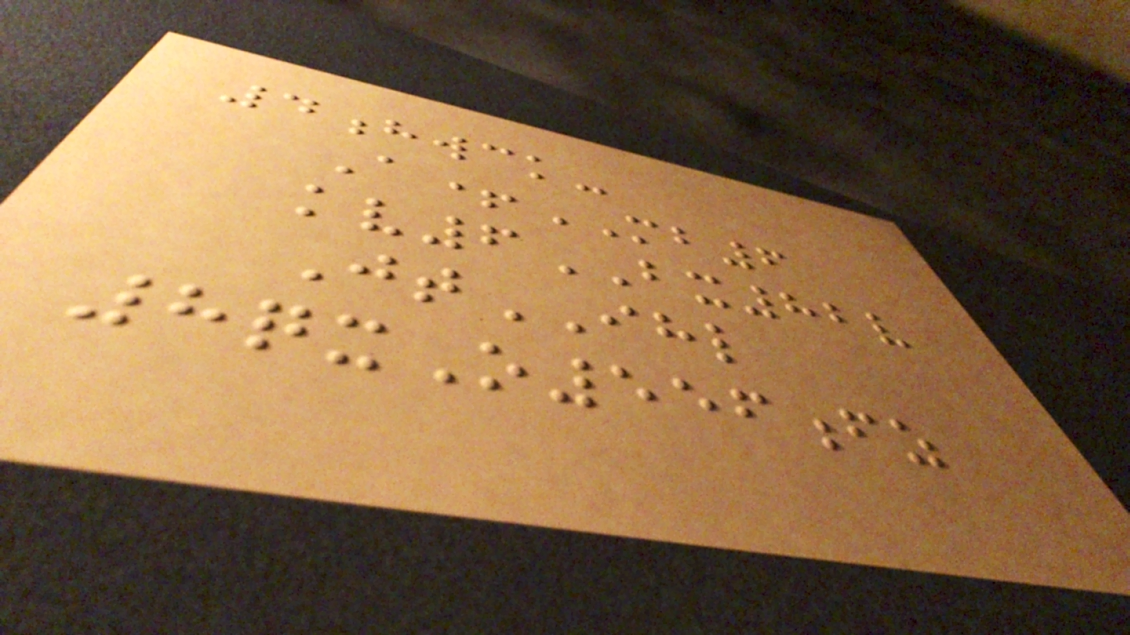4hwck-
A+MB6
kv6BX82v
JtIHL
8qxO556fz
